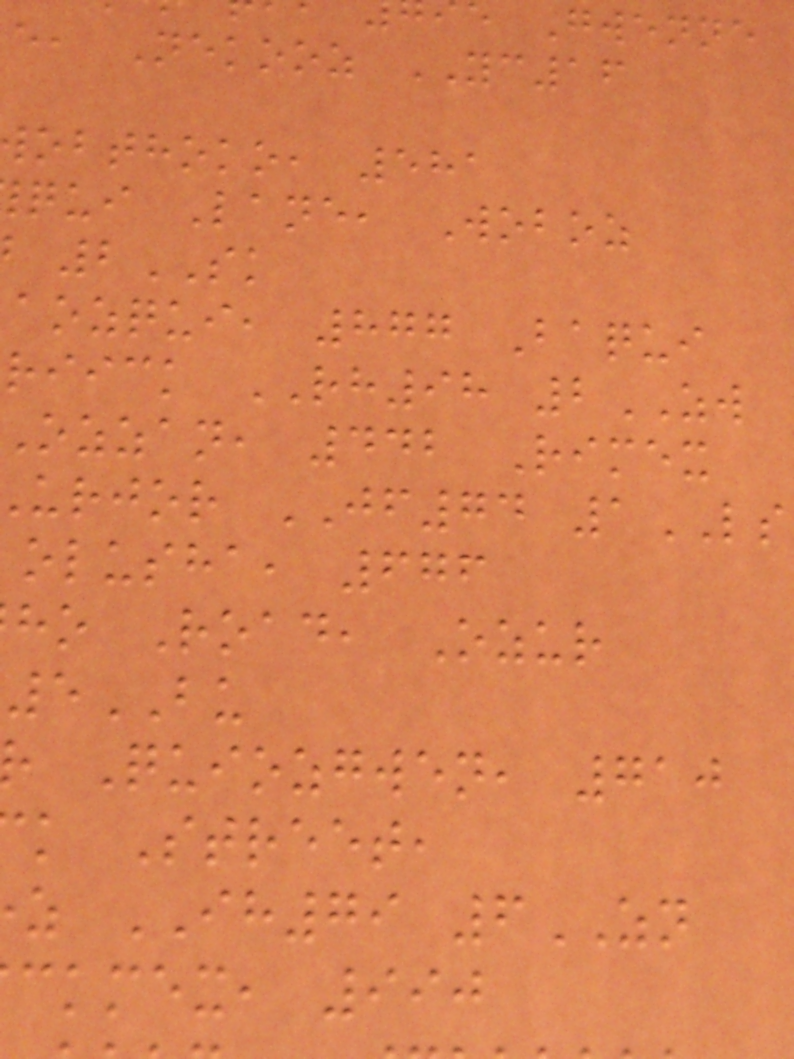e Gwenne
e, Nekooz YC16
obthoko, 581
qui Lane, Woboz
2SK
aozqui, 877 Baqui
riick RH98 2ZW
ozzan, 442 Rimex
urjor JF74 1LS
olusha, 676
ho Road, Ozur
5BU
Quiozgwen, 710
k Street,
z IH79 6ZN
ckmex, 990
